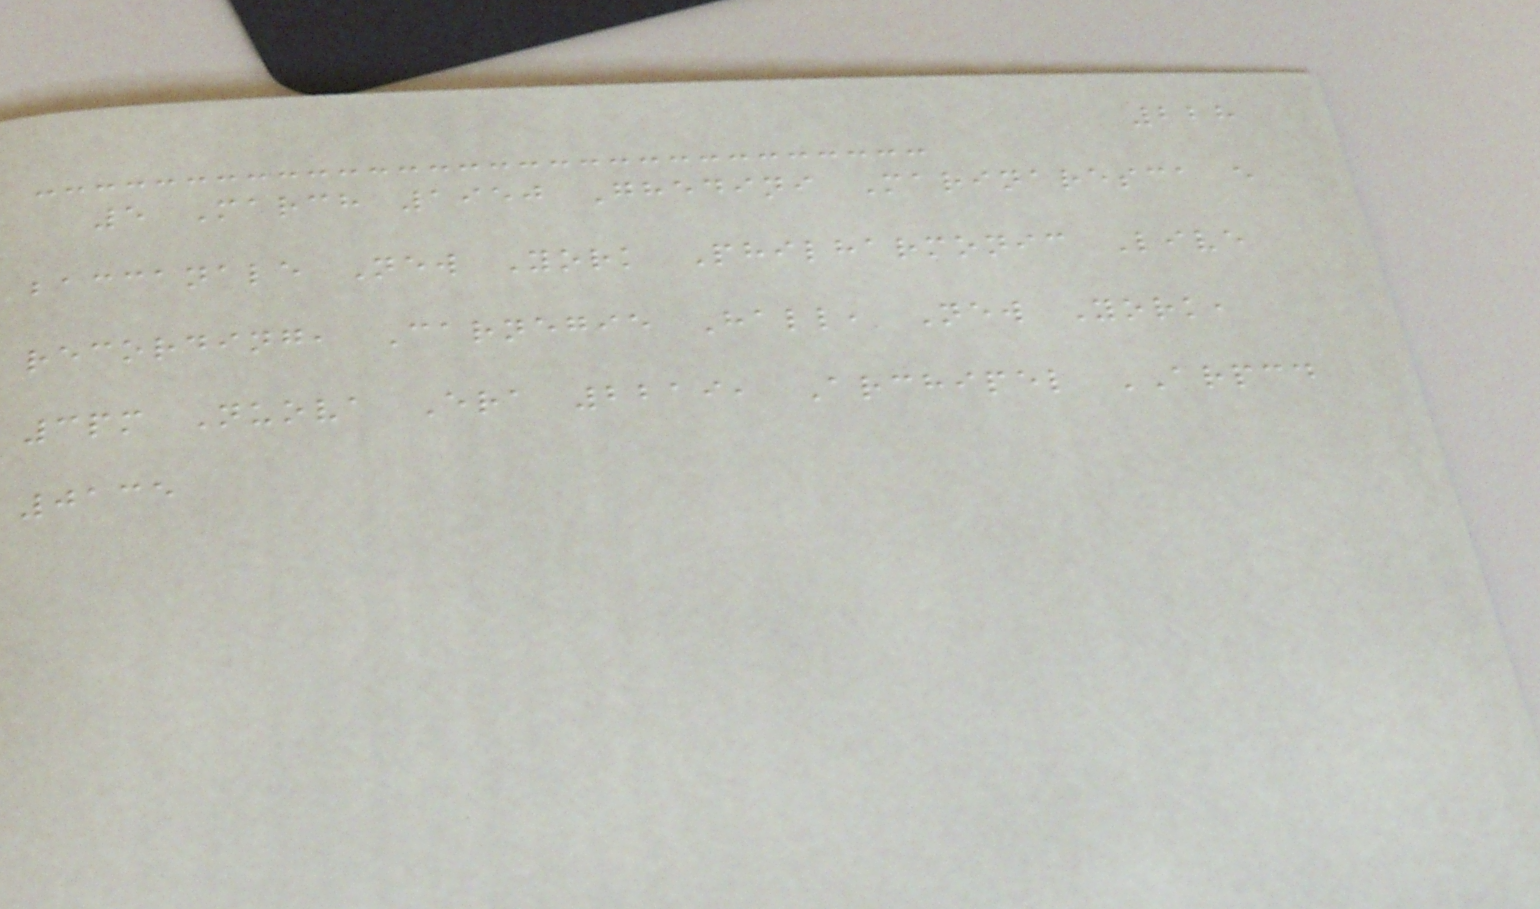228
5 March 1950 Ghedini Marinaresca e
baccanale New York Philharmonic Live
recording, Carnegie Hall, New York,
3pm Nuova Era 2219, Archipel ARPCD
0135
